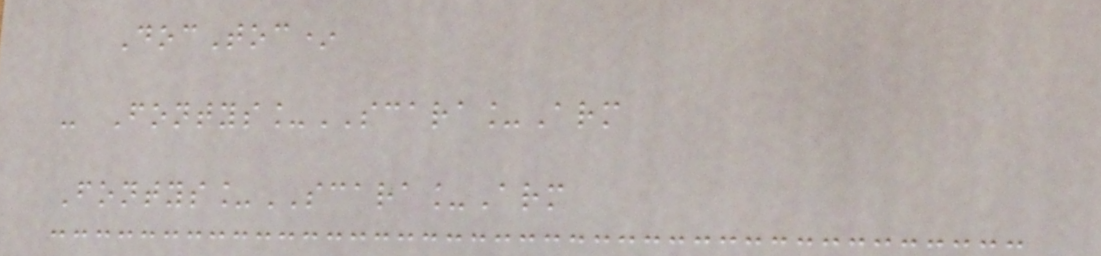DocToc*
- Fontys_SCARA_Arm
Fontys_SCARA_Arm
